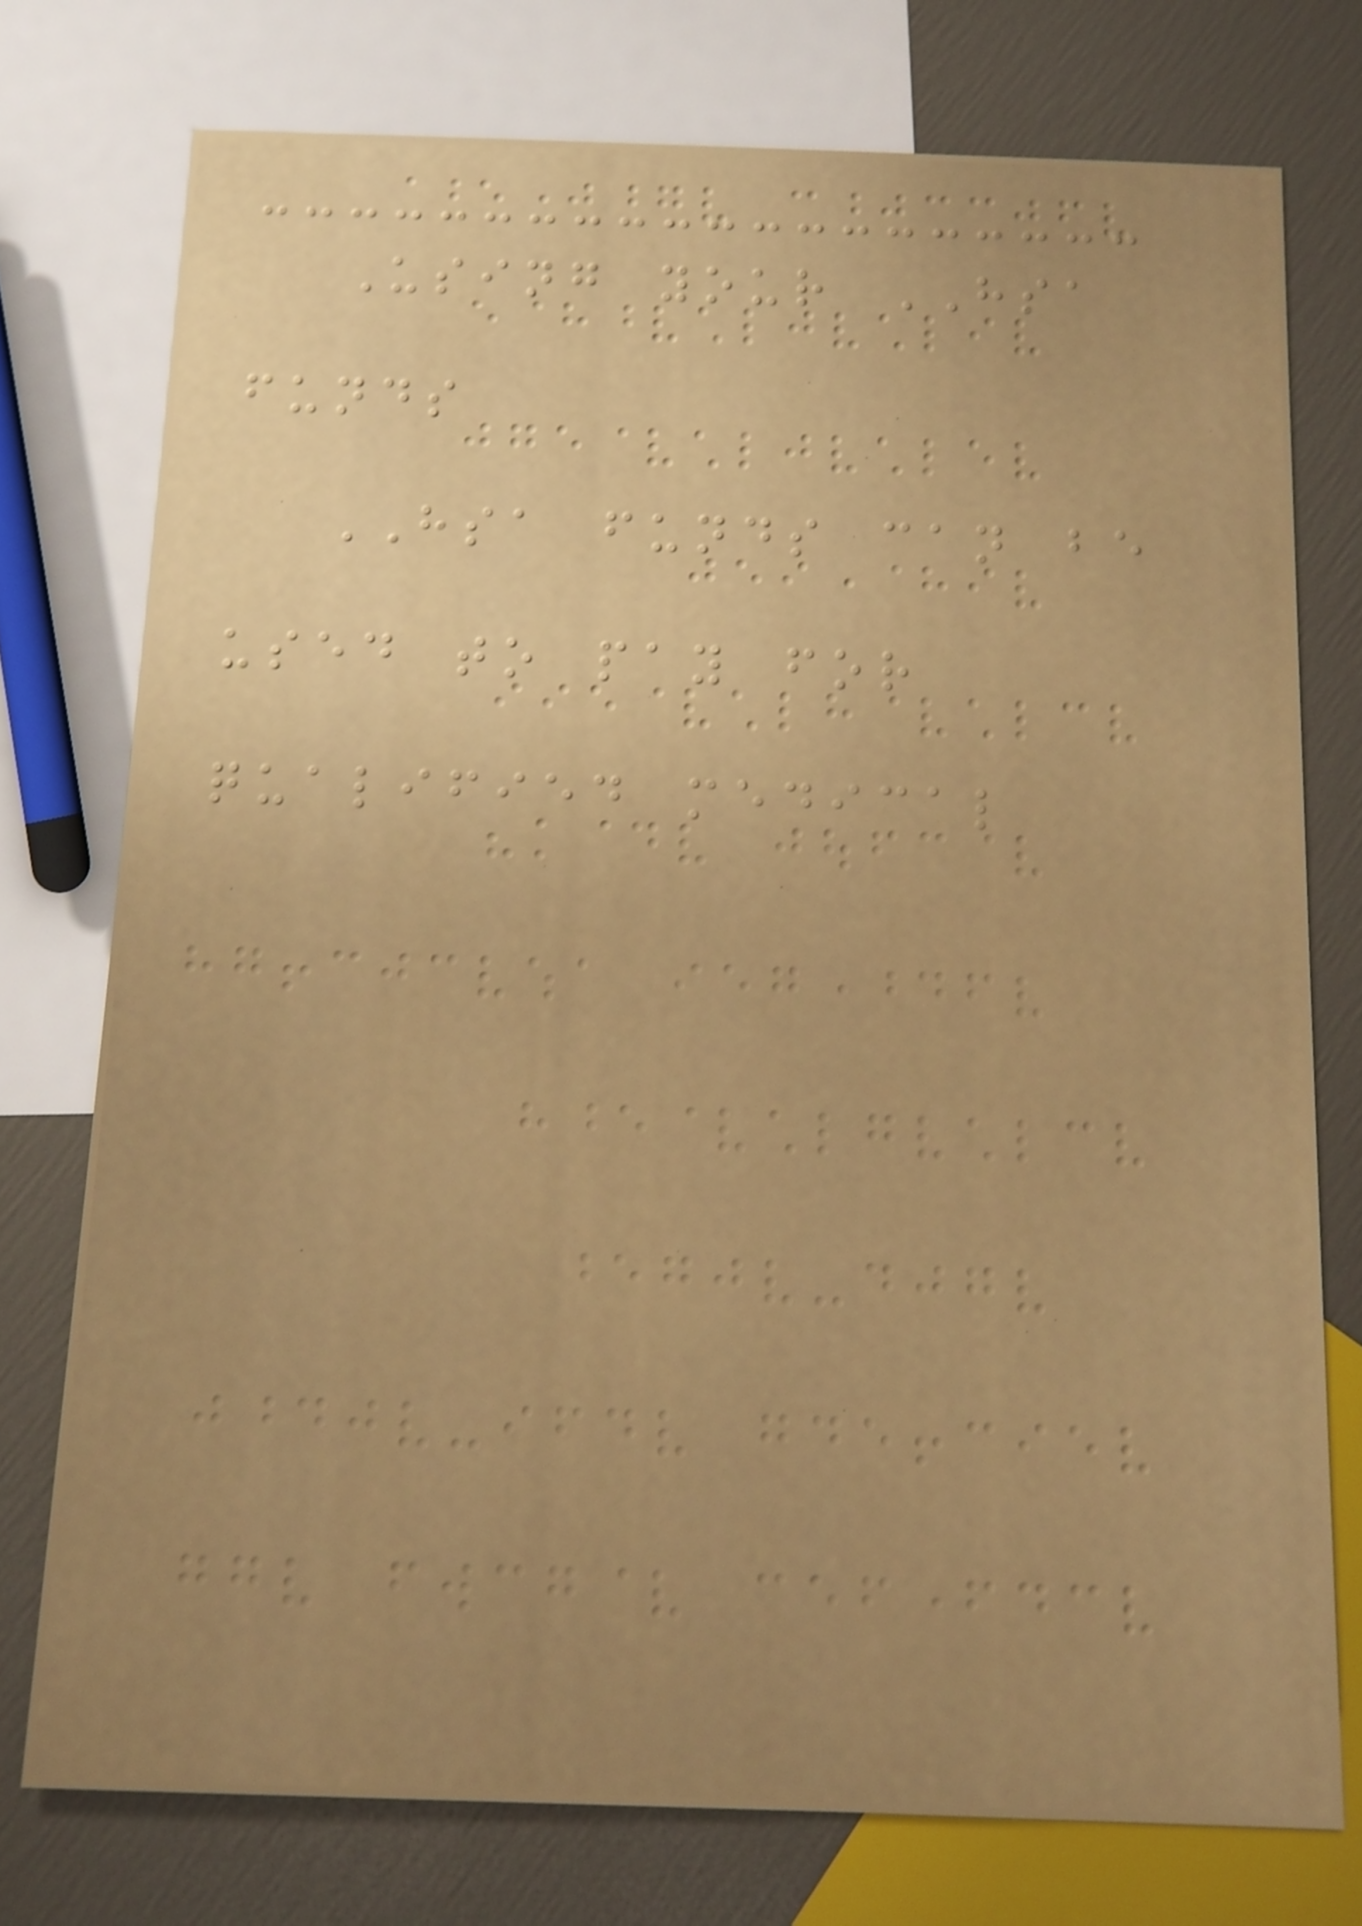Using your HSA
funds
HSA funds can be
used to pay for
qualified medical
